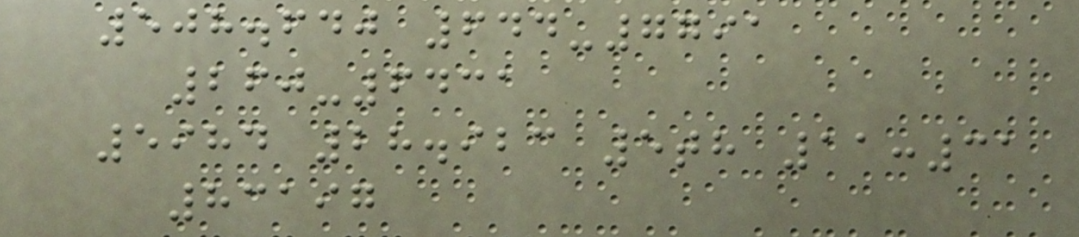508.640 644-7791
260-6431
5984 28.923 5th 11:31
83197
